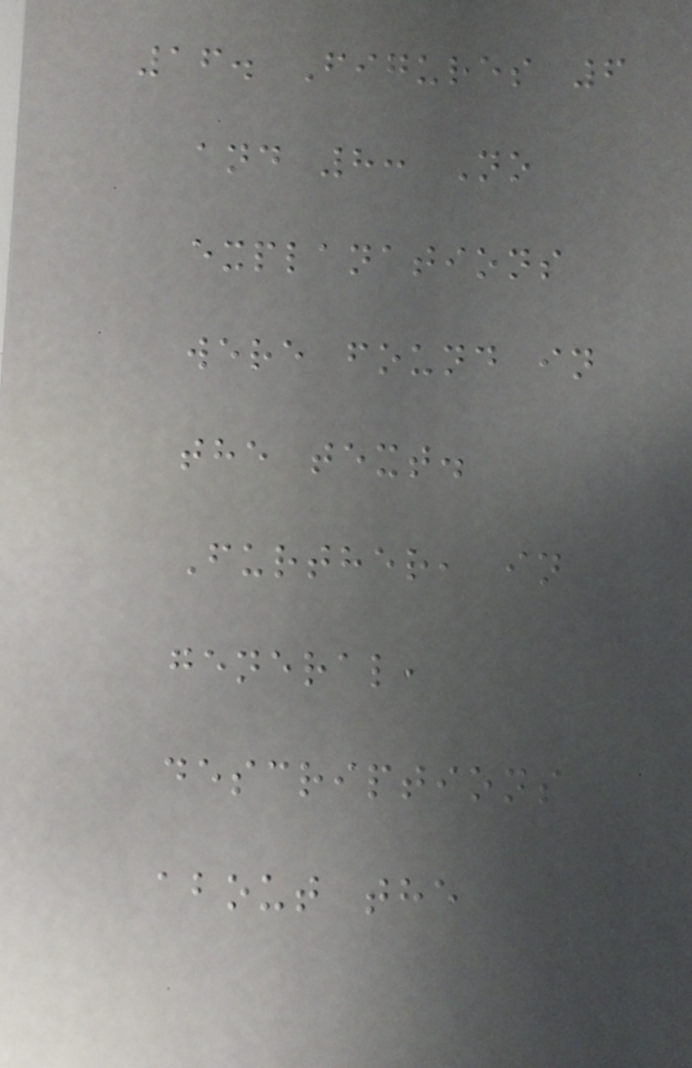16. Figures 6
and 8: No
explanations
were found in
the text.
Further, in
general,
descriptions
about the
